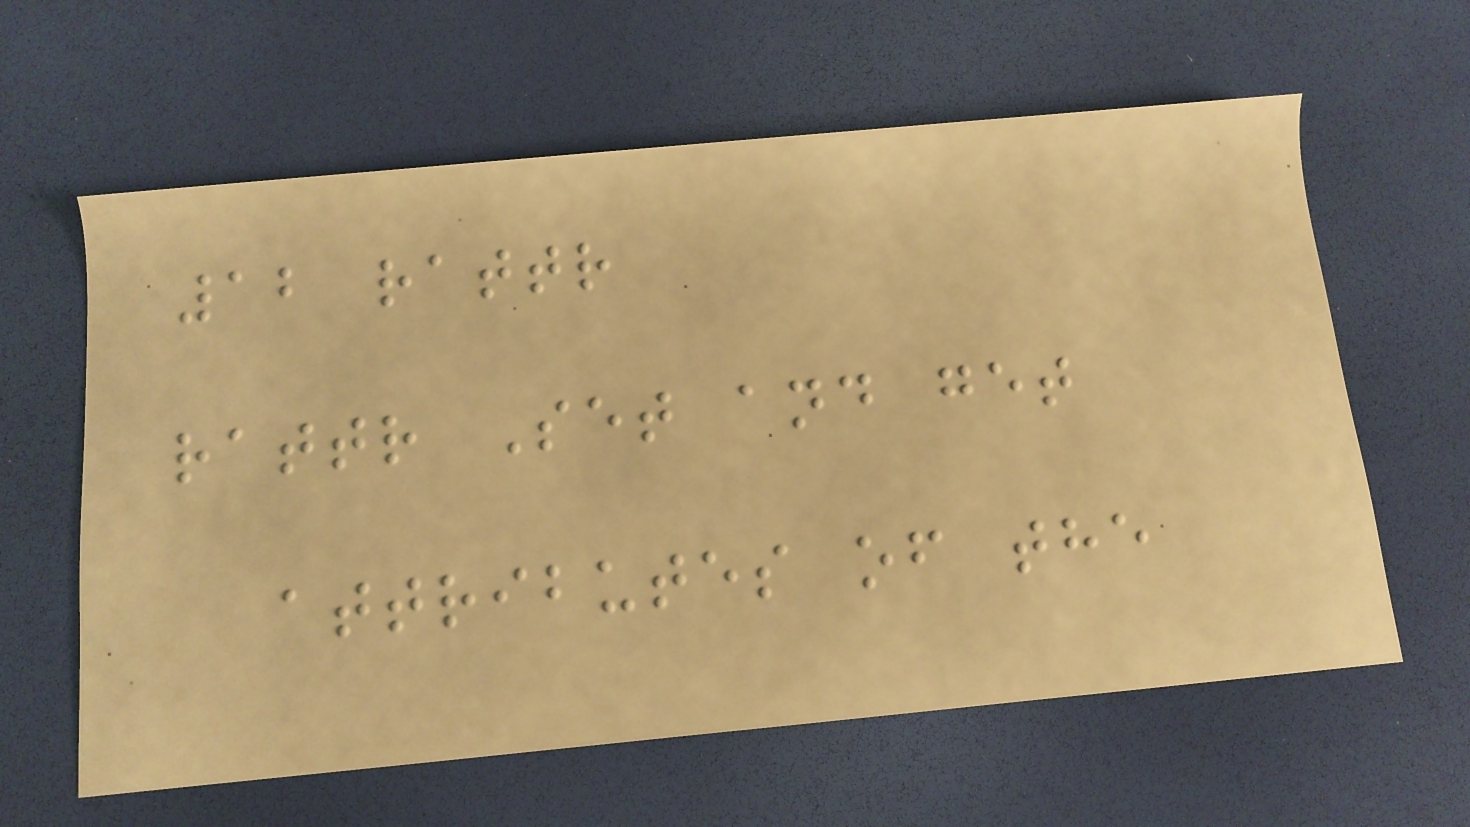12 rattr
rattr Set and get
attributes of the
